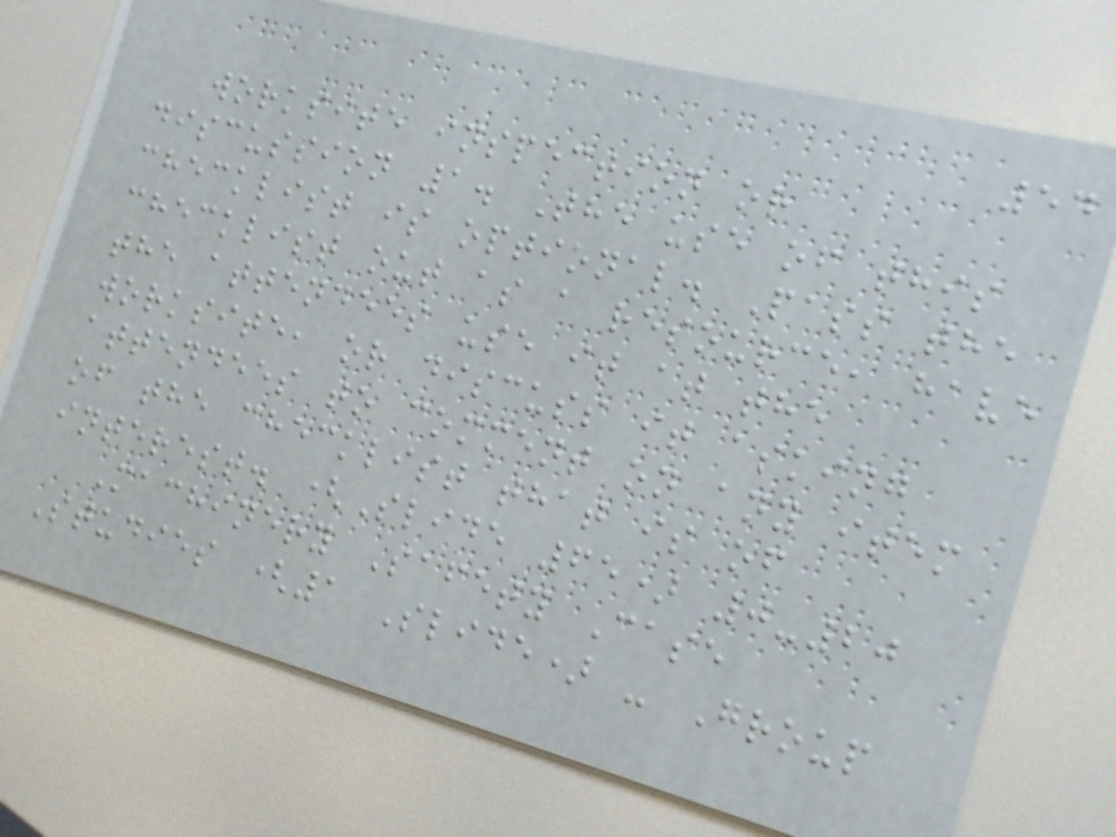54
worksite inspection or
discussion 1. The use of this
checklist is optional. Pass the
checklist out as a resource, have
the attendees use it at the
worksite, or discuss it asking
attendees to comment on any item
of the checklist that is of
interest. (Slide 65) 0-20
Machinery Safety Case
Studies (1 Slide) - Group
